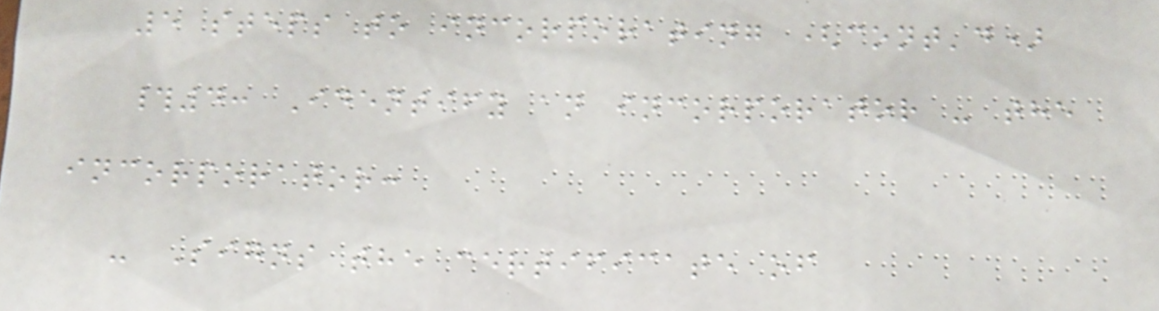5 steps to incorporating (cont'd)
#4: Identify an incorporator - the
incorporator:
- Signs the certificate of
